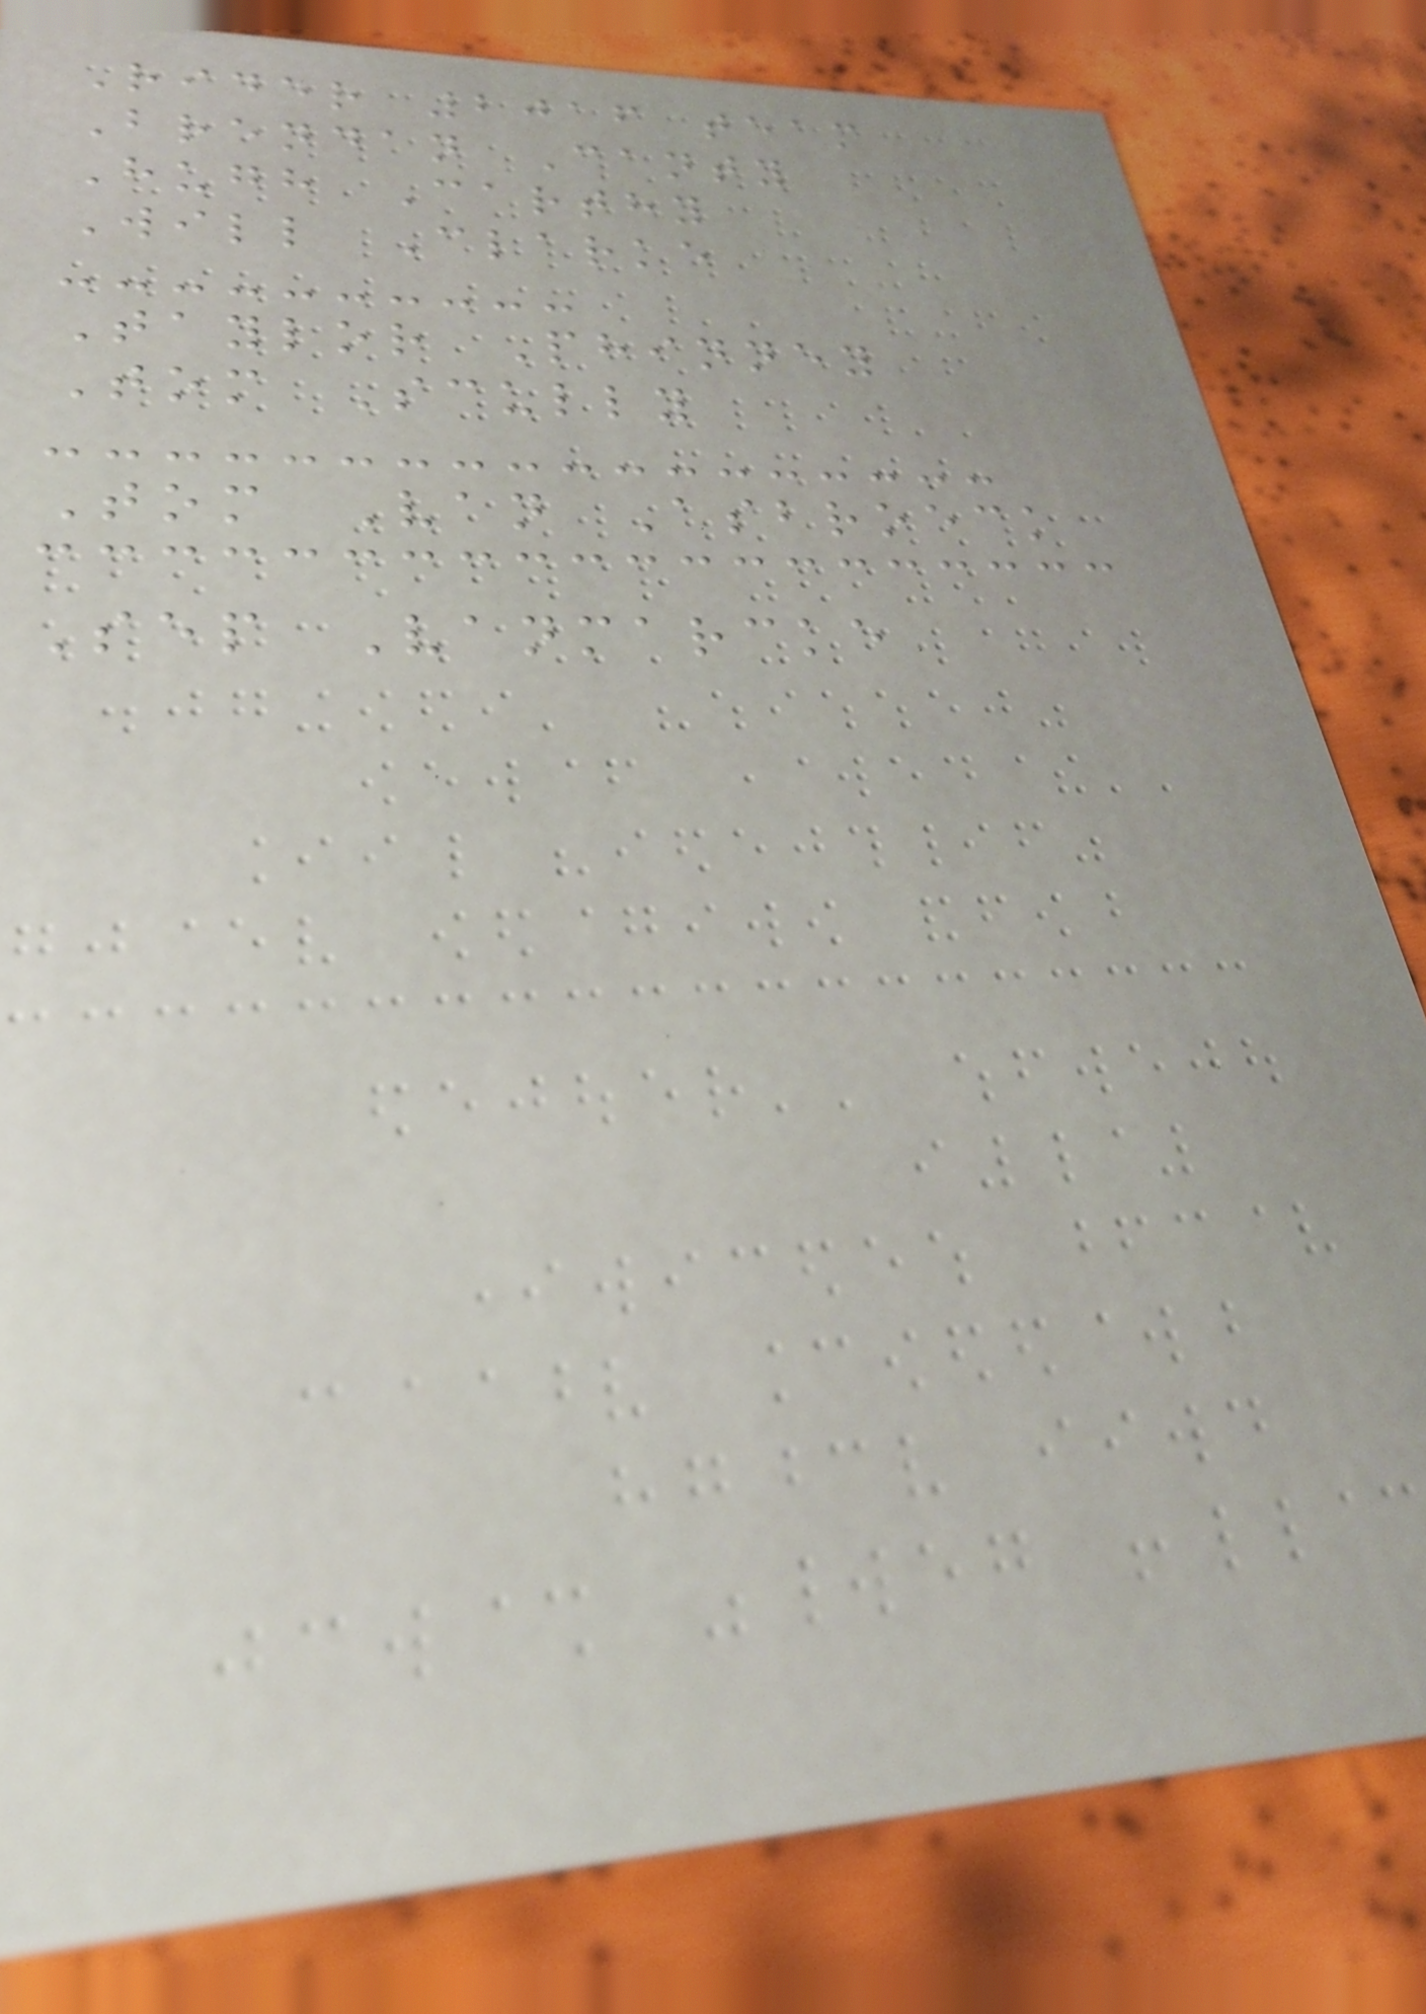Rider 2016 team
Brendan Canty
Hugh Carthy
Will Clarke
Taylor Phinney
Tom Scully
Tom Van Asbroeck
Sep Vanmarcke
